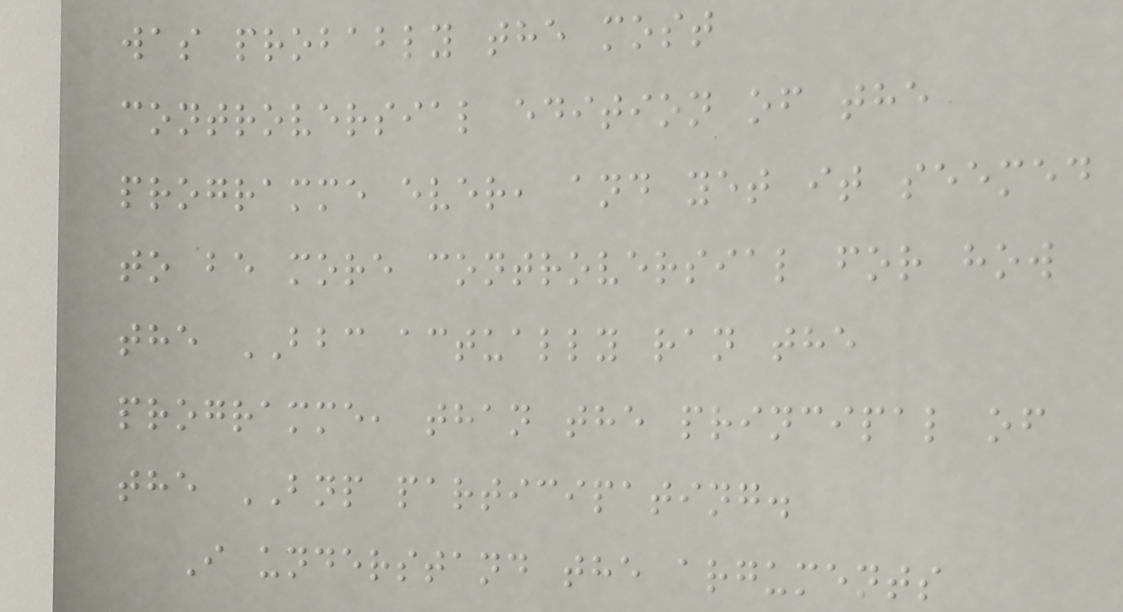was probably the most
controversial edition of the
programme ever, and yet it seemed
to be more controversial for how
the BBC actually ran the
programme, than the principal of
the BNP participating.
I understand the arguments
